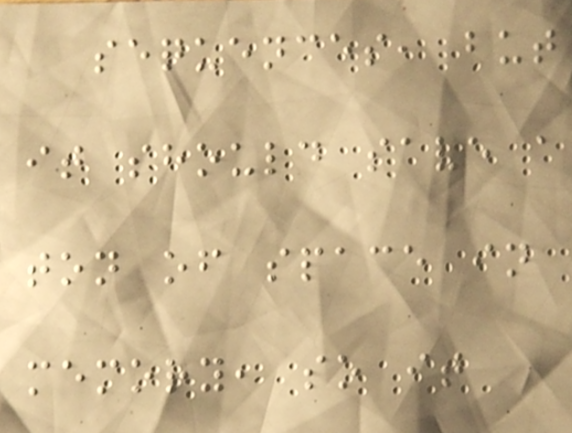sequences, but
it should save a
ton of space in
memory, so it
